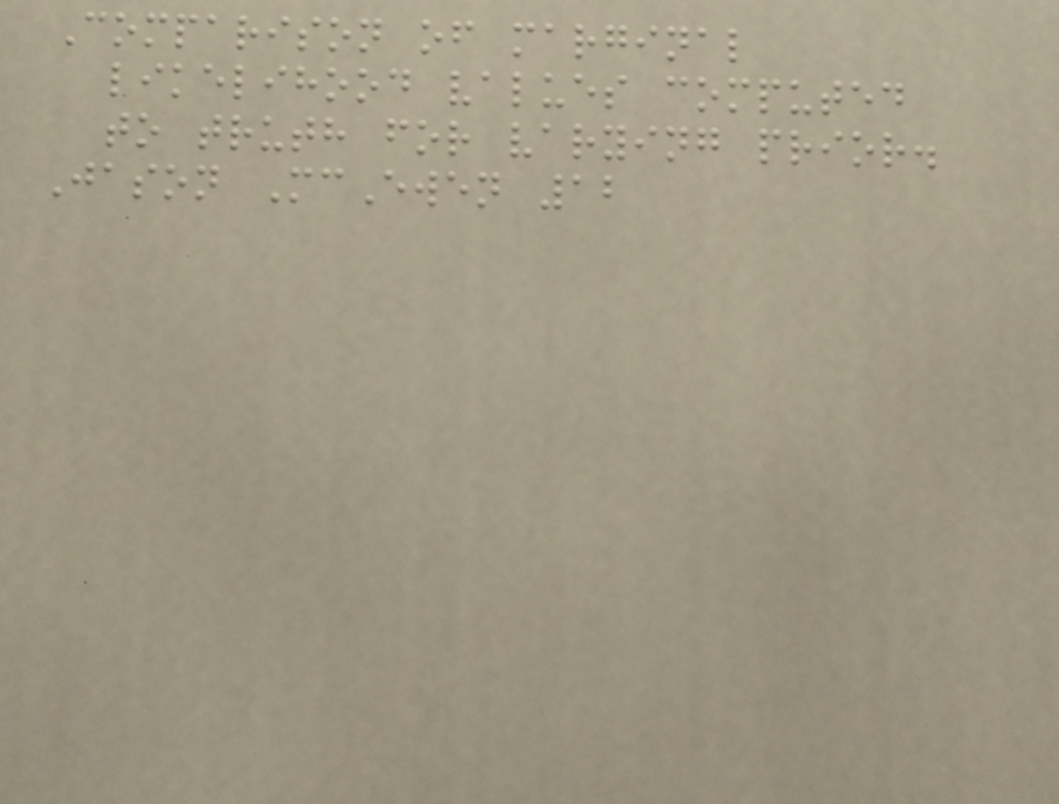Comparison of marginal
likelihood values computed
to truth for varying prior.
Jason McEwen 12
